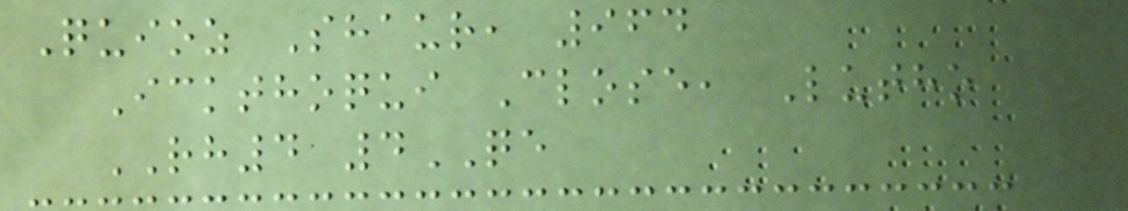Quioz Shaur, 964
Ickthoqui Close, Lutho
RH4 4QE
